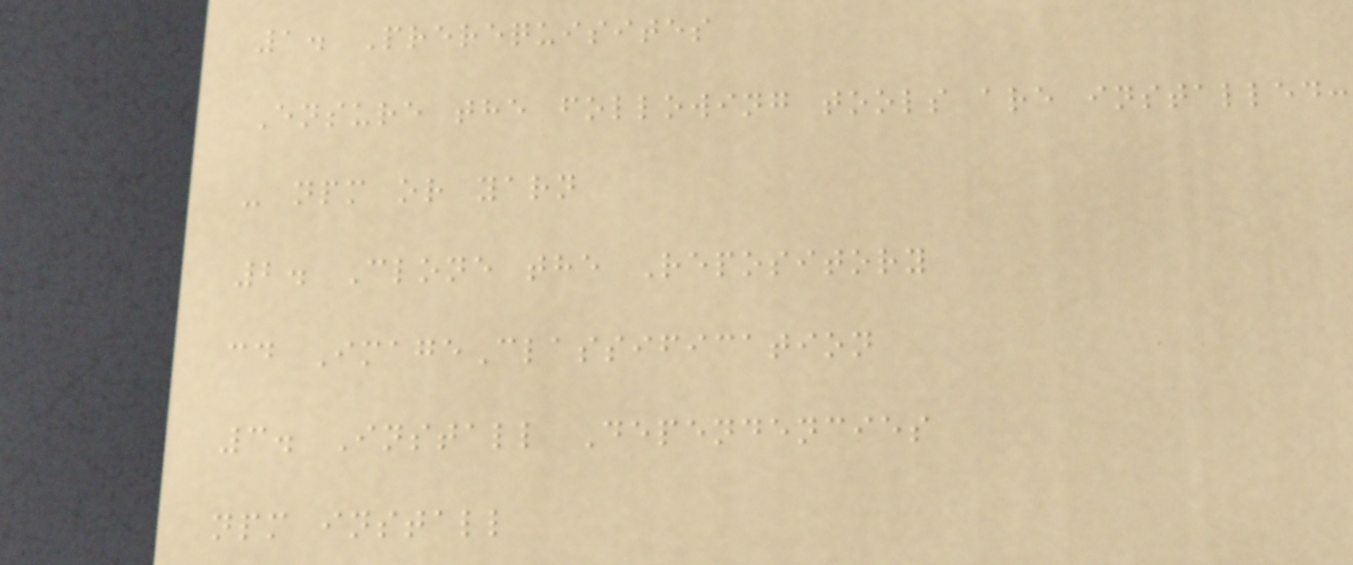1. Prerequisites
Ensure the following tools are installed:
- npm or yarn
2. Clone the Repository
cd ImageClassification
3. Install Dependencies
npm install
